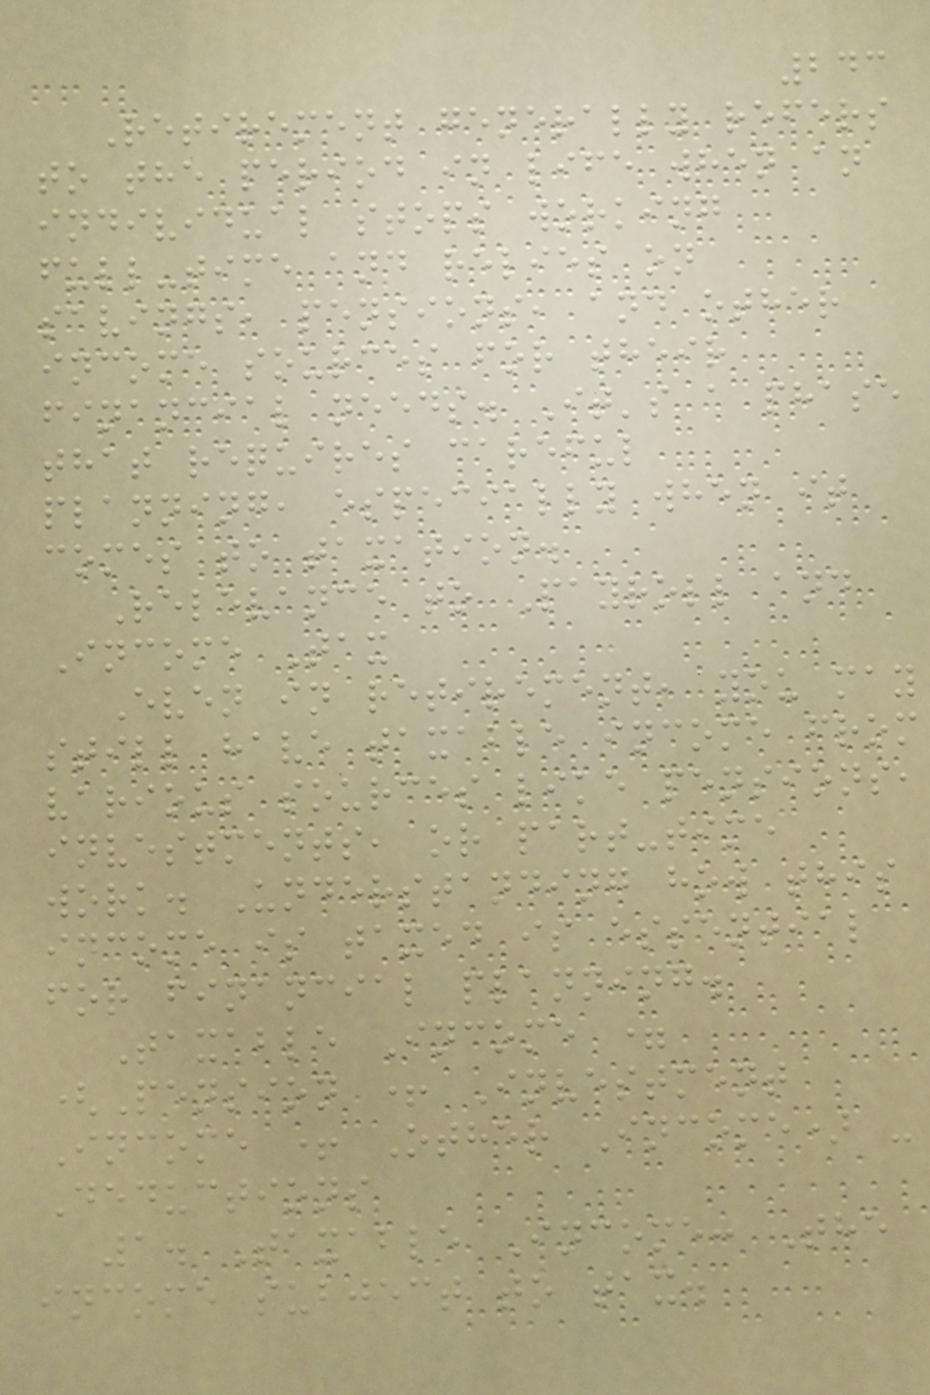243
Retirement generally refers
to the period in life when an
individual stops working
full-time and relies on
savings, pensions, and other
income sources for their
financial needs. It's a phase
that requires careful
planning, especially when it
comes to taxation.
Relevance to Payroll and
Income Tax
Even in retirement, you may
still have taxable income from
various sources like pensions,
investments, or part-time
work. Understanding how this
income is taxed is essential
for financial planning.
Taxable Income =
(Pension + Investment
Income + Other Income) -
Deductions
1. Taxable Income: The
income subject to tax.
